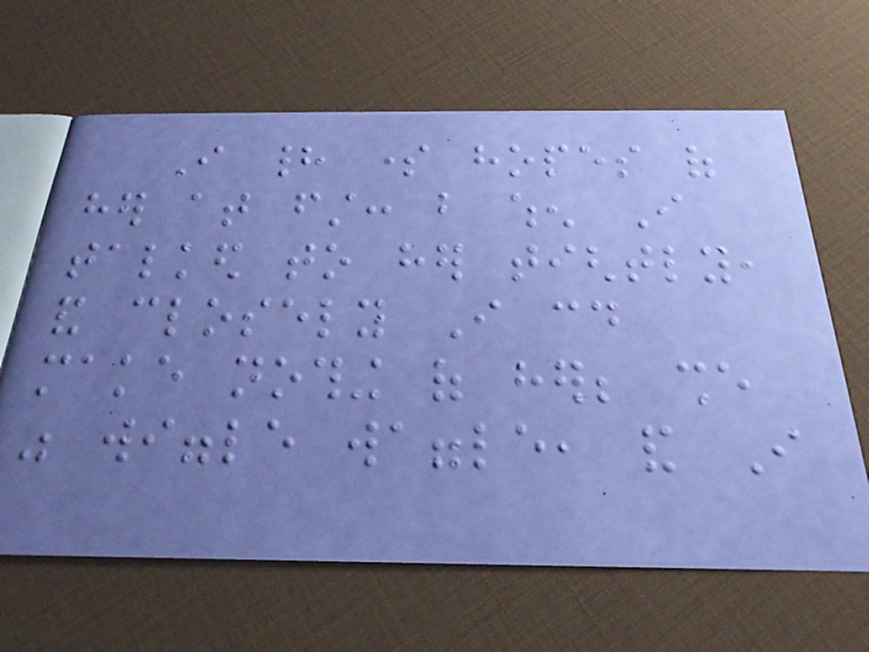I had some hopes of
her at first: but when I
talked to her tightly,
and closely I could
make nothing of her; she
was wiggle waggle, and I
